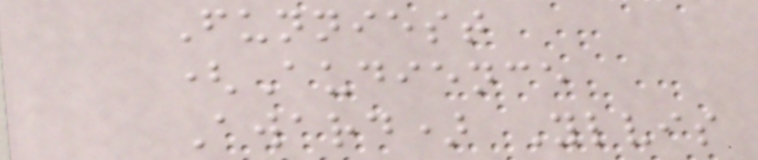Funniest
(Audience
Award) Ylvis
